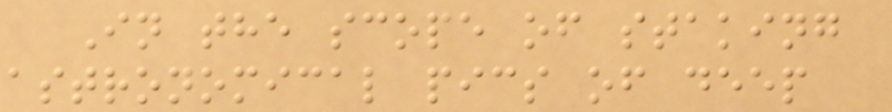In the scope of staking
astronomical pics of deep
